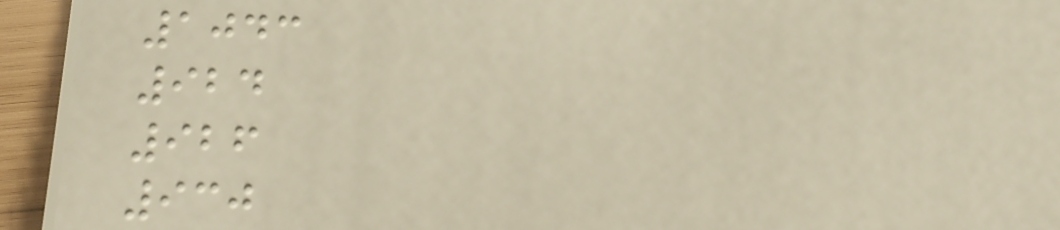1043
924
926
930
